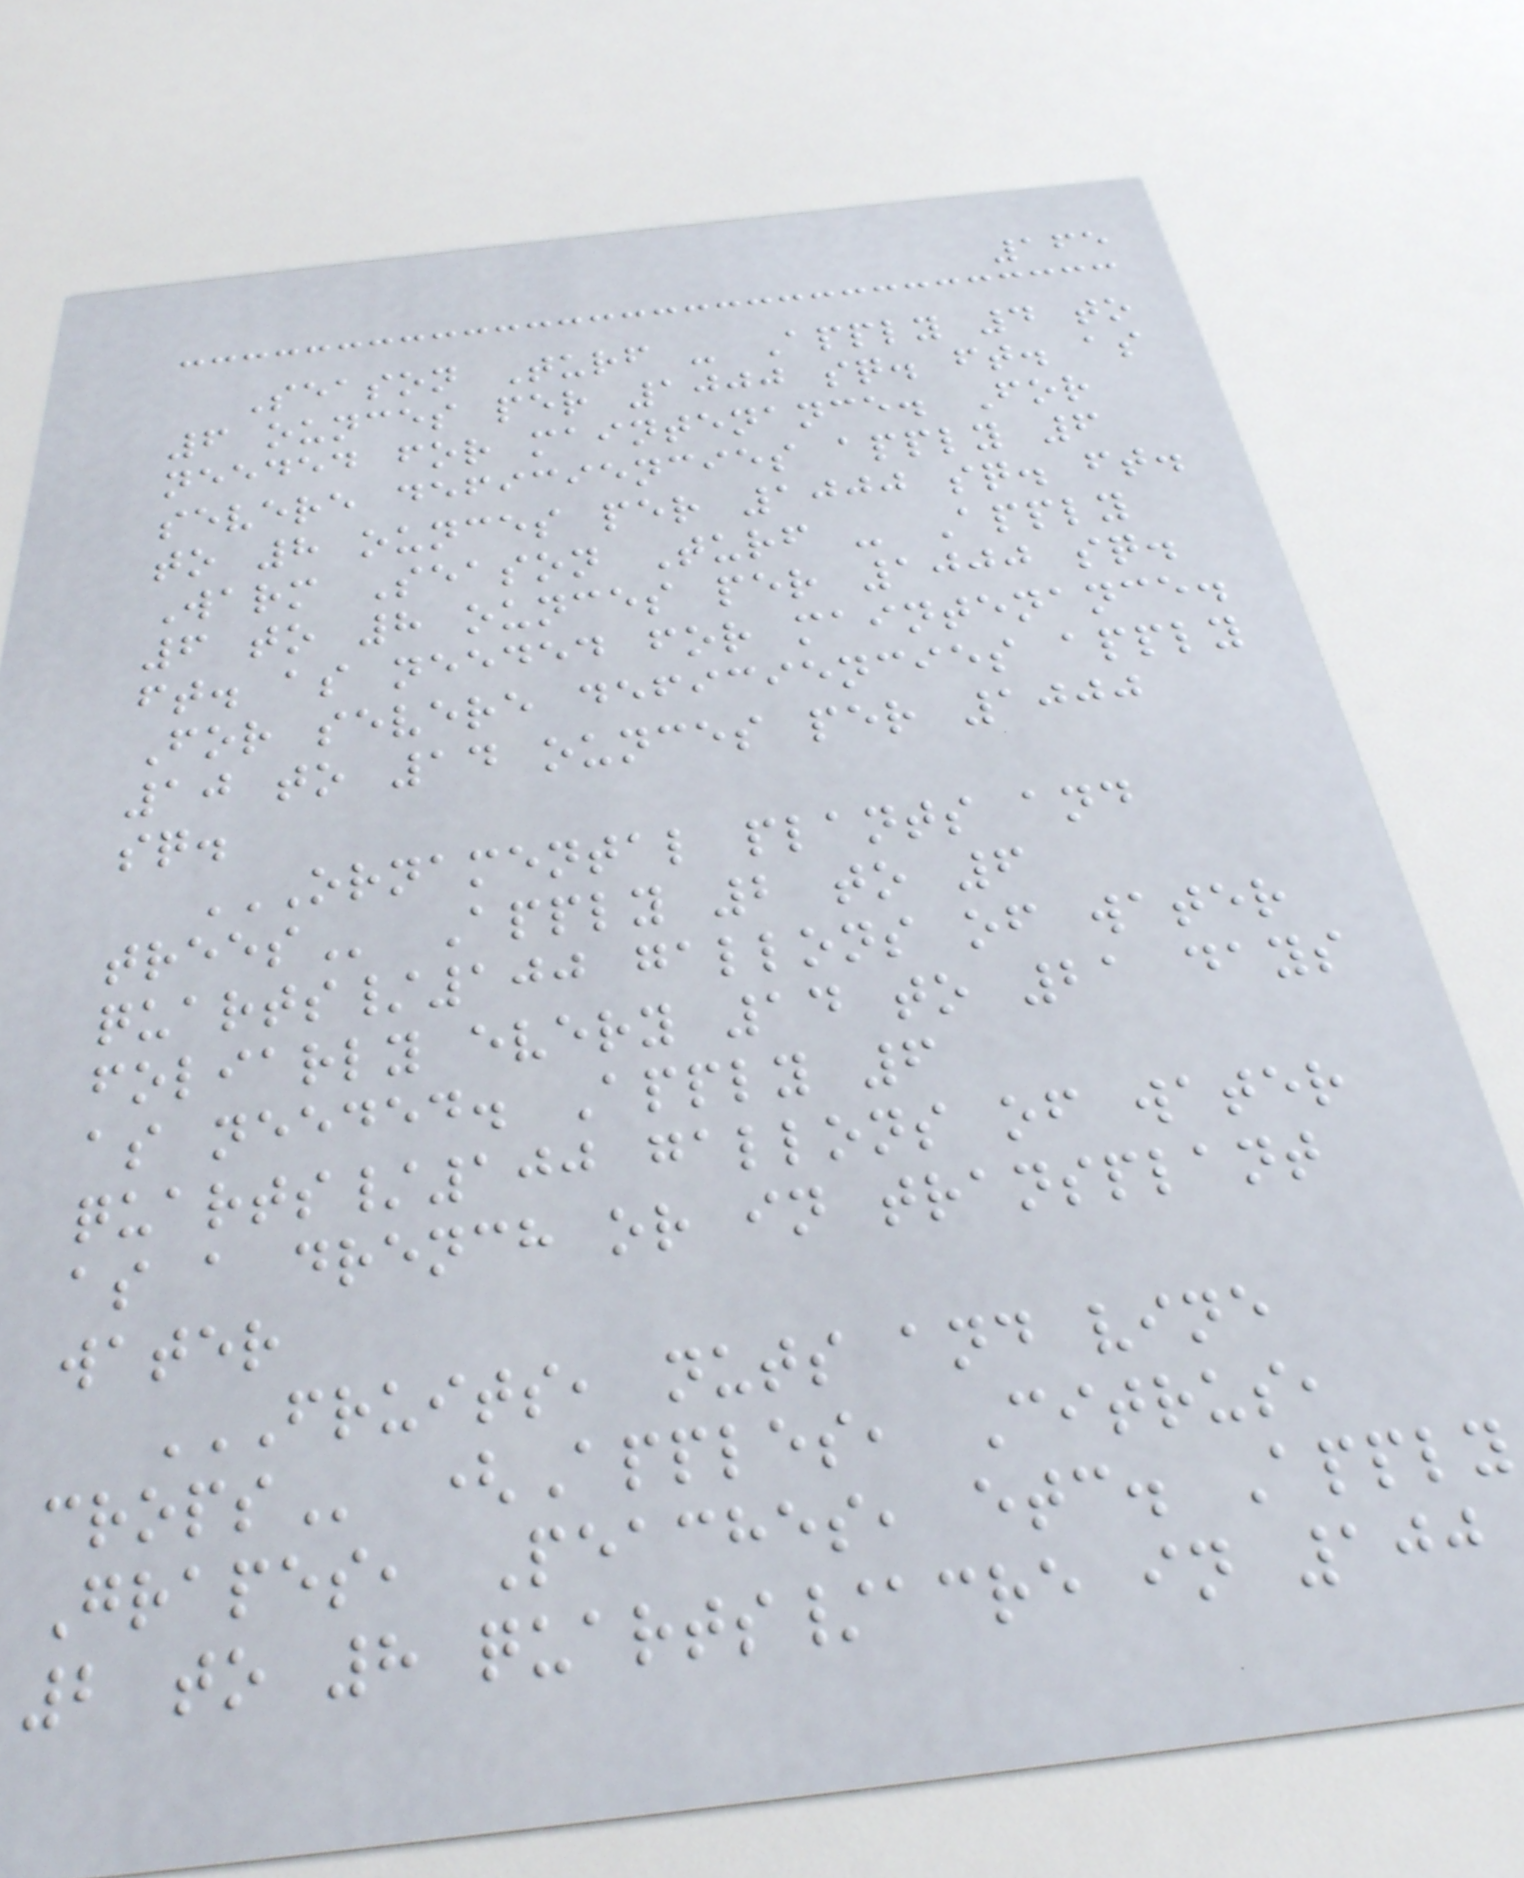165
Season Turf - Apply 4 to
6 ounces per 1000 sq. ft. as
needed for maintenance. For
severe deficiencies apply 6
to 8 ounces per 1000 sq. ft.
Warm Season Turf - Apply
6 to 8 ounces per 1000 sq.
ft. as needed for maintenance.
For severe deficiencies apply
10 to 14 ounces per 1000
sq.
ORNAMENTAL PLANTS AND
TREES Apply 2 to 6
quarts/100 gallons of water
foliarly every 14 to 21 days
as needed. Apply 6
quarts/100 gallons of water
as a drench or in transplant
water
FRUITS, NUTS AND VINE
CROPS (Apples, Citrus,
Grapes, Peaches, etc. Apply
2 to 8 quarts/acre in 100
